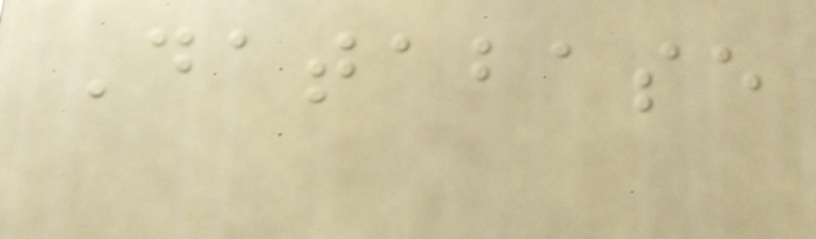Database
